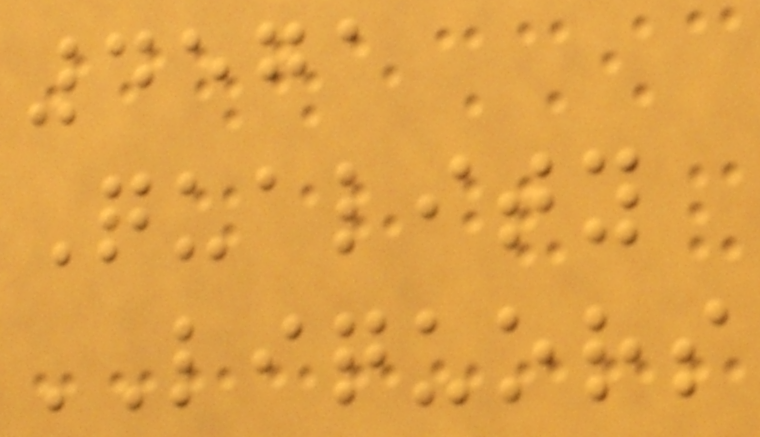4571
Quality
LIQUORS
